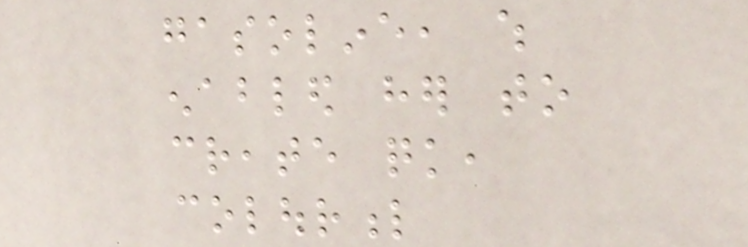gasoline, which
enabled her to
create quick,
colourful
